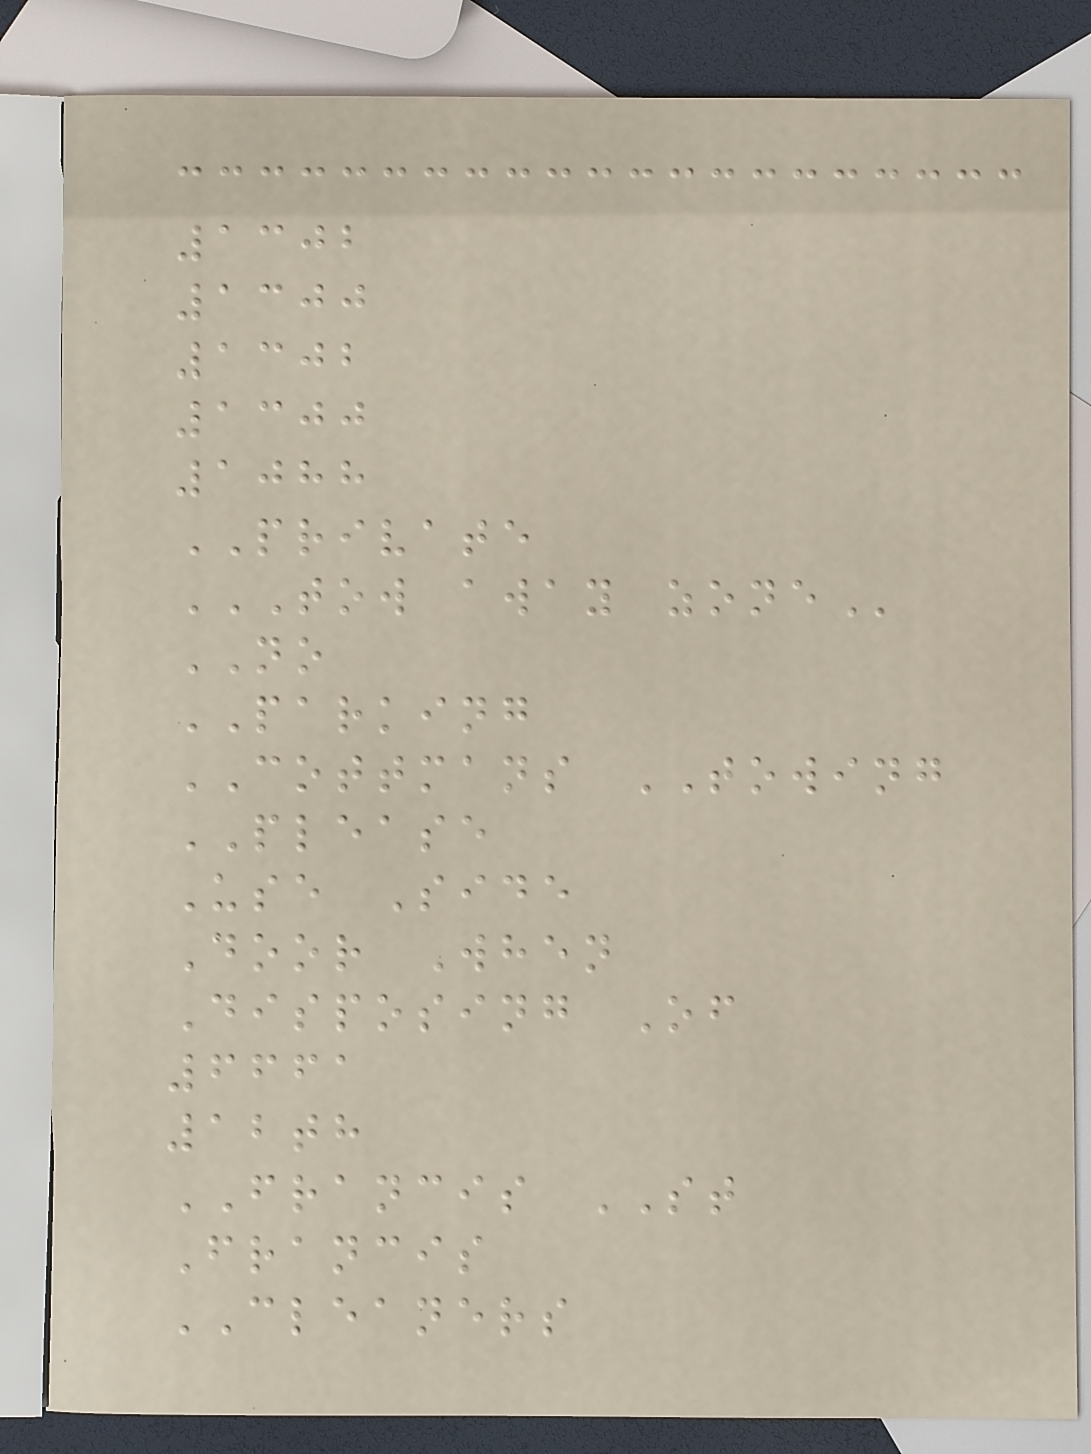1302
1300
1302
1300
1088
PRIVATE
TOW AWAY ZONE
NO
PARKING
COTTMANS TOWING
PLEASE
Use Side
Door When
Disposing Of
6661
12th
FRANCIS ST
Francis
CLEANERS
